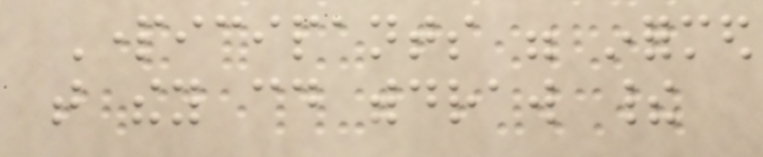Participants were informed
that they could withdraw their
